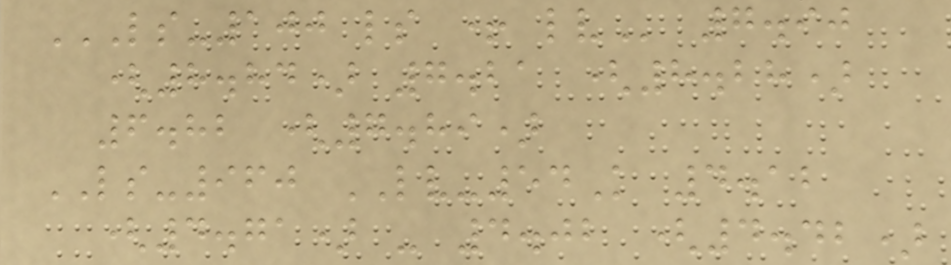LS-100 LS + LV 7.90
(8.84) 7.21 (8.28)
6.82 (7.89)
LS-960 LV-54K 4.12
(4.71) - 4.02 (4.42)
